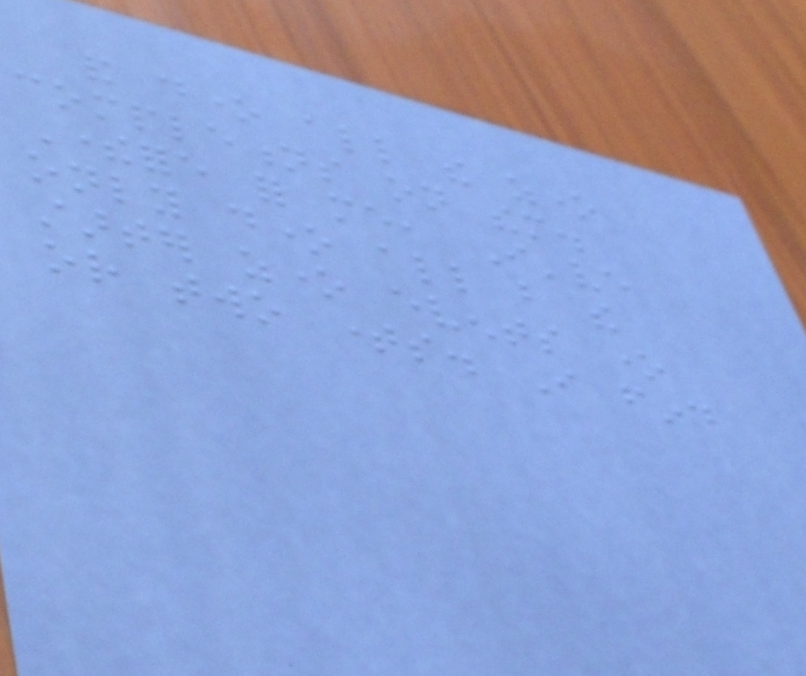and done all the zone
completions on them.
Therefore for me, I've
only done all but the
starter zone events one
or two times. I find
